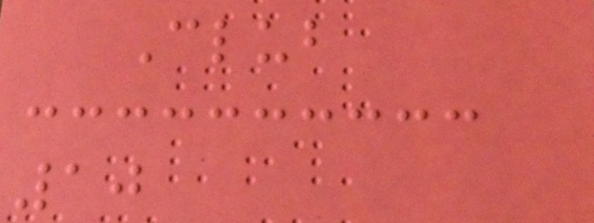Club
10
